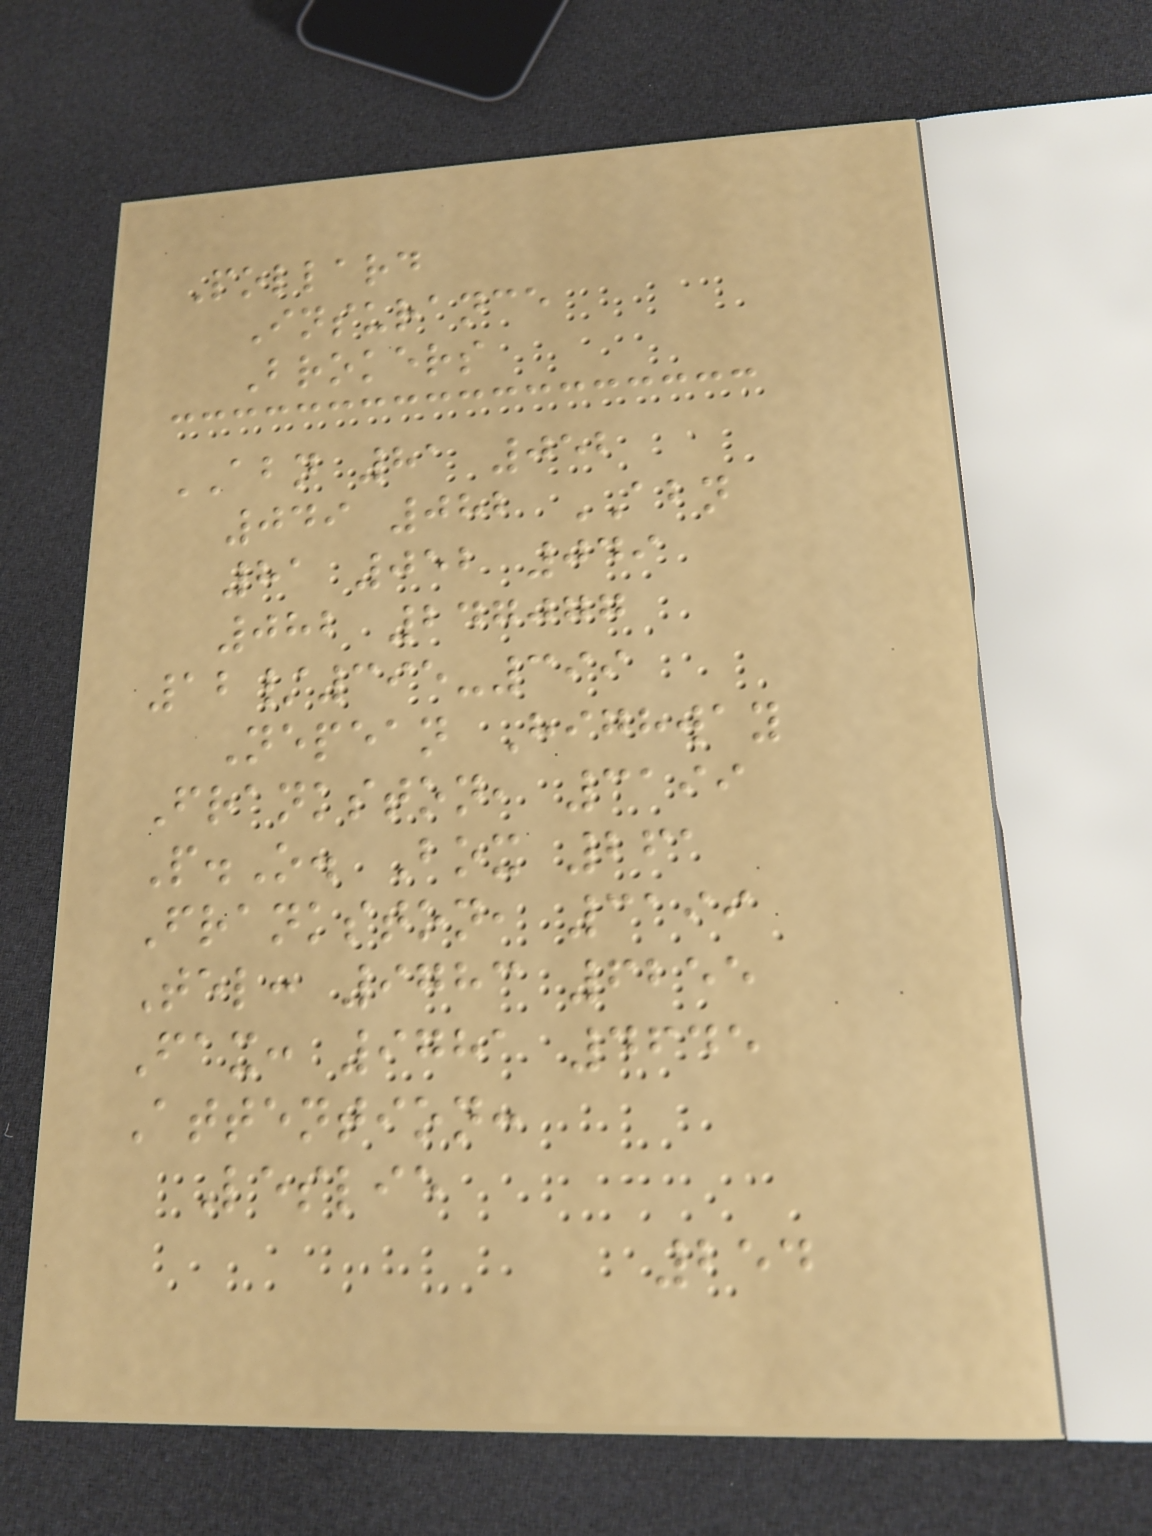Pollard
Insurance
Brokers
ABN 81 052
049 082 ABN
81 052 049
082 247077
12/395-399
Nepean Highway
Frankston, 3199
P.O. Box 261
Frankston, 3199
Tel: 9783 6255
Fax: 9781 4645
Attention:
Leslie
254
